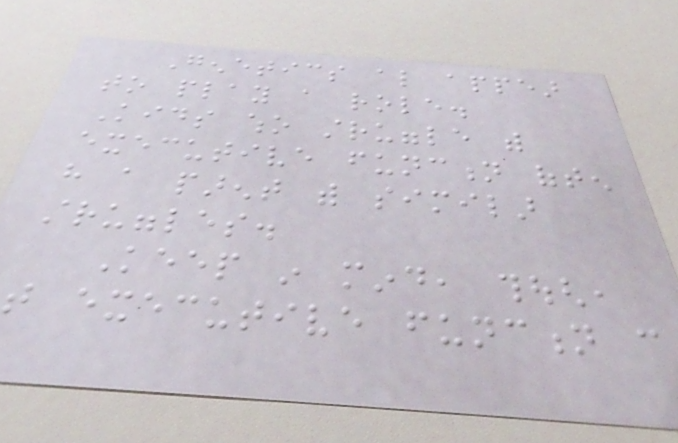Genetics also appear
to play a role.
Kids who struggle with
executive function often
have a parent with similar
struggles.
Keep in mind, though,
that executive function can
